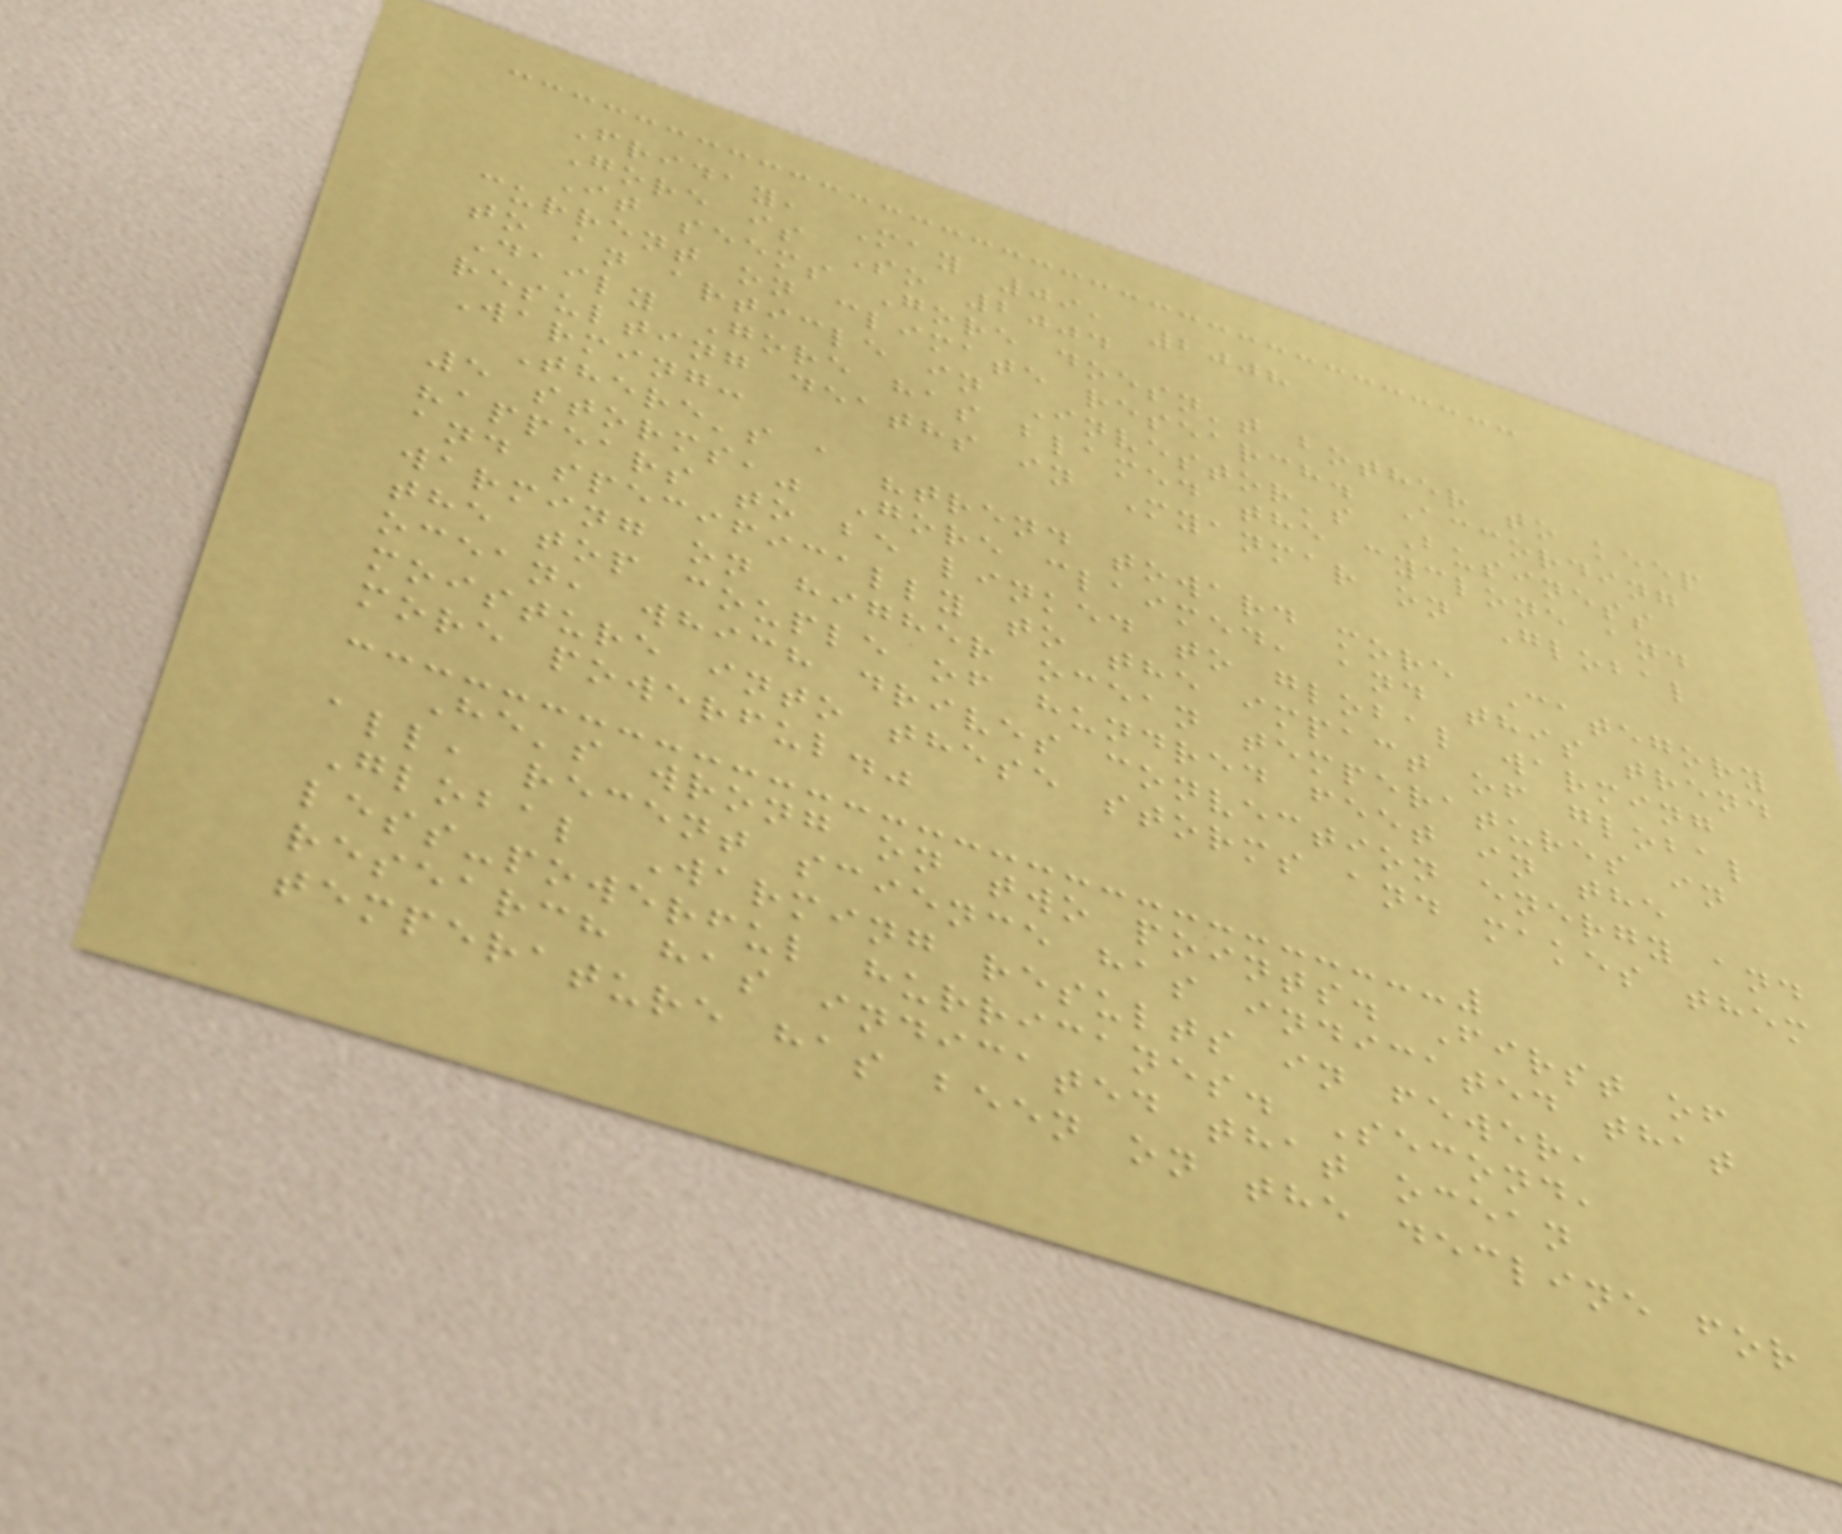Friday, May 09, 2008
Gore is So 2004
It seems Gore doesn't bother to keep
current on climate research. According
to an article in Investor's Business
Daily Gore has blamed the cyclone and
resulting deaths in Myanmar on Global
Warming:
There's a "trend toward more Category
5 storms," Gore claimed, and this trend
"appears to be linked to global warming
and specifically to the impact of global
warming on higher ocean temperatures in
the top couple of hundred feet in the
ocean, which drives convection energy and
moisture into these storms and makes them
more powerful."
He's wrong on two points. First of
all, recent science has indicated that
Global Warming results in fewer,
less-powerful hurricanes. Second,
research has indicated that ocean
temperature has been on the decline for
